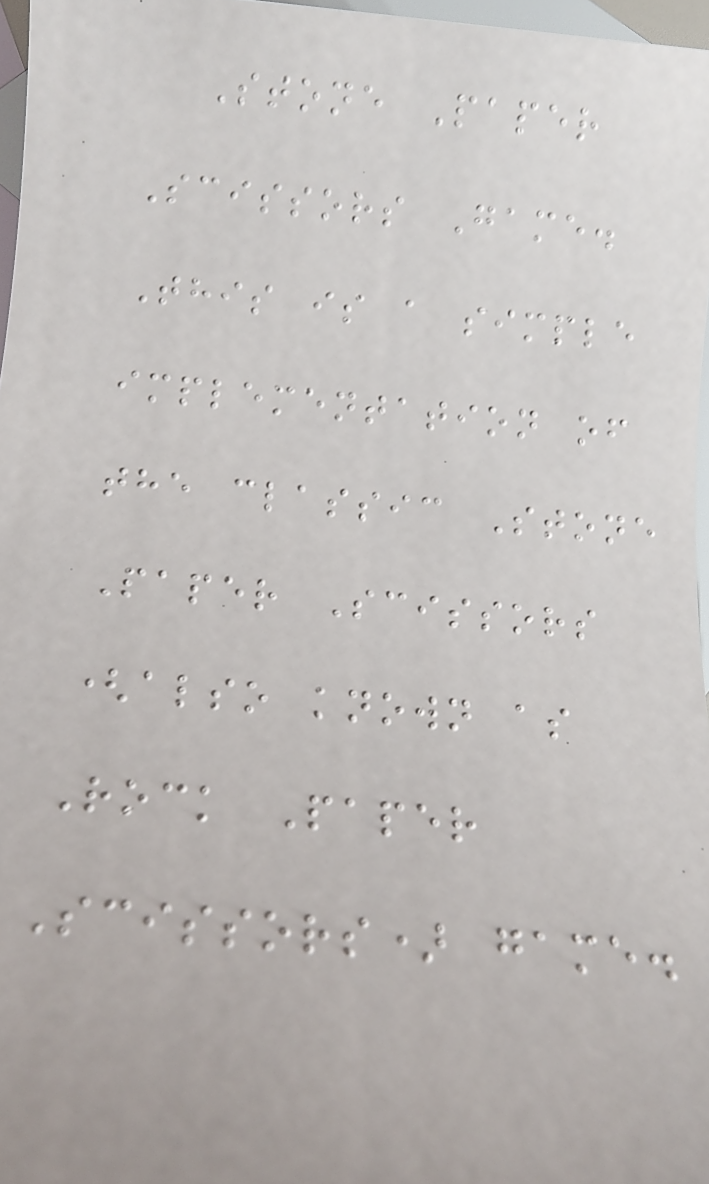Stone Paper
Scissors Game.
This is a simple
implementation of
the classic Stone
Paper Scissors
(also known as
Rock Paper
Scissors) game.
